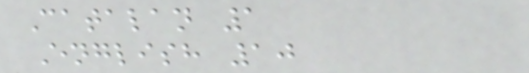Catalan 1
English 10
